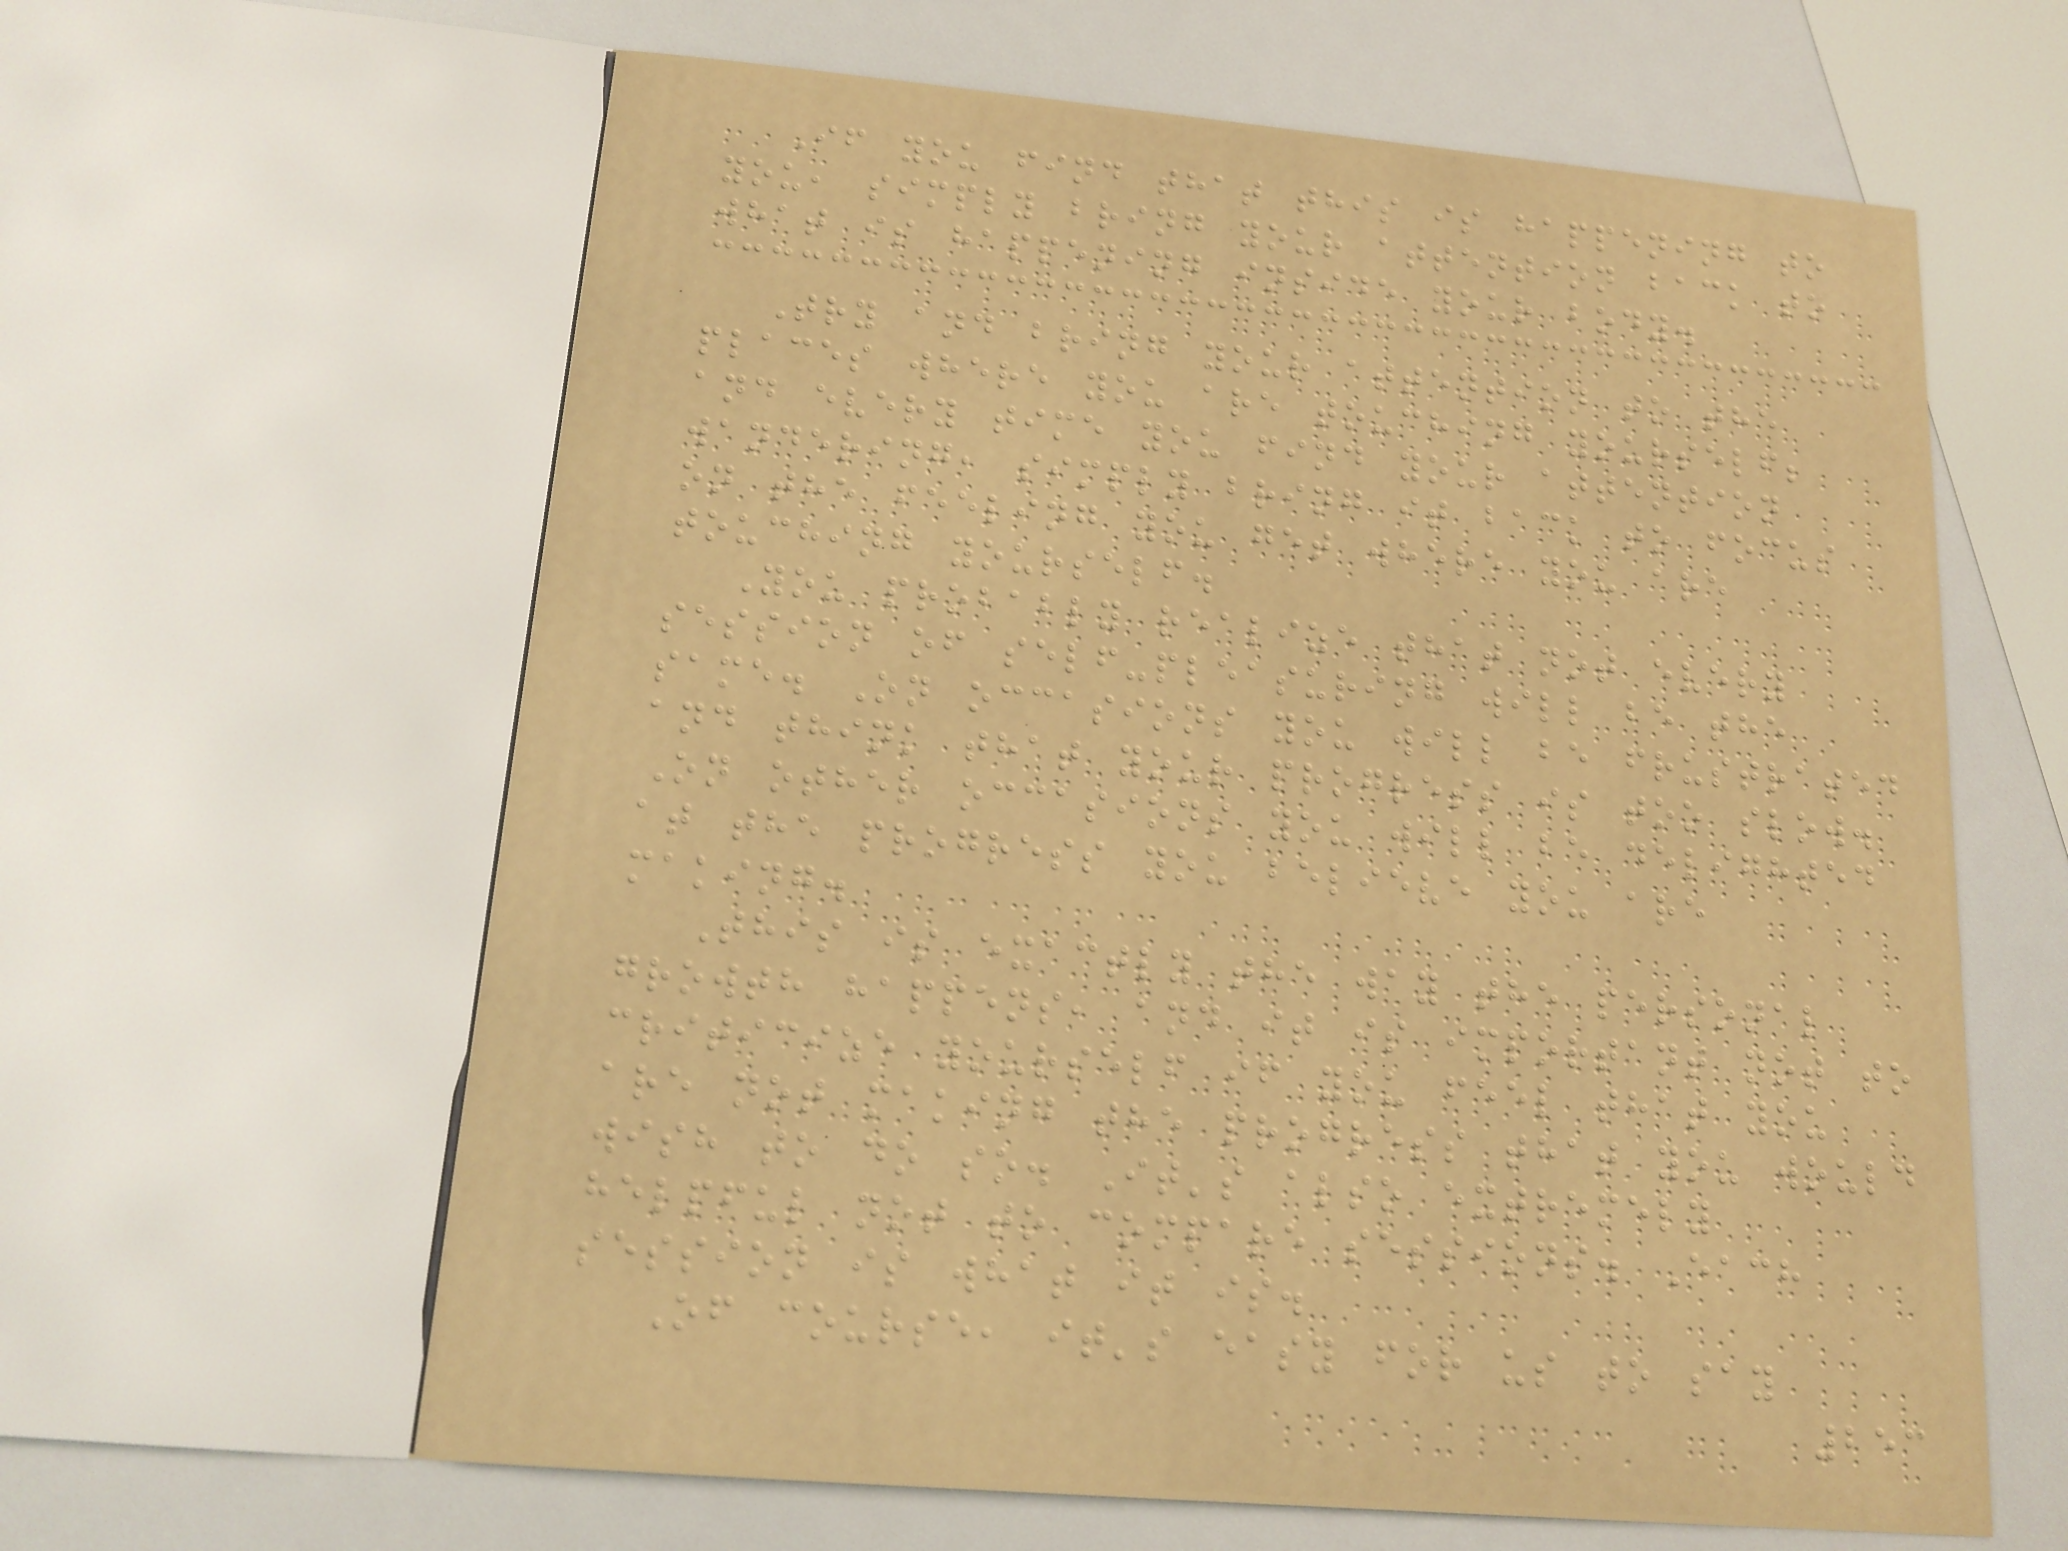If you find that this is happening to
you, simply bring your attention back to
what is happening inside your body.
Try and bring your attention to the
places where you are touching yourself;
and every time you find your attention
wandering, simply bring it back to focus
on the feeling you get where you are
touching yourself.
You probably realize that not every
session of self-pleasuring will be the
same. On occasions you will be frustrated
and think that your progress is too slow.
On other occasions you will be delighted
at the progress you believe you are
making.
This is exactly the way the personal
growth happens, and it is important not to
criticize yourself if you feel that you
are not making the progress that you would
wish to do so. It's also extremely
helpful not to compare sessions. Each
session is what it is.
Of course, it's easy for us to say
253
